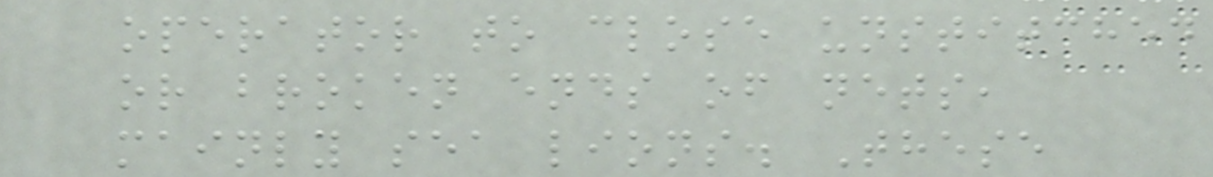operator to close unstitched
or broken ends of nets,
mainly sea lions. These
